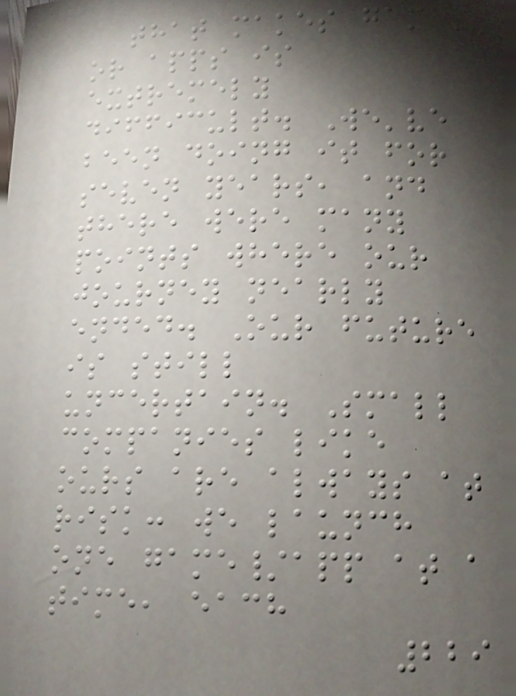that makes games
or apps is
extremely
difficult. We've
been doing it for
seven years, and
there were many
points where our
journey nearly
ended. Our future
is still
uncertain. Small
companies like
ours are always at
risk: we launch
one game/app at a
time, each
229
